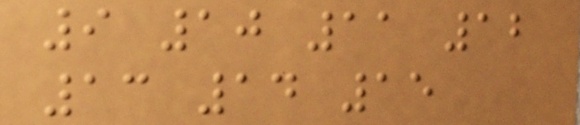9 10 11 12
13 14 15
